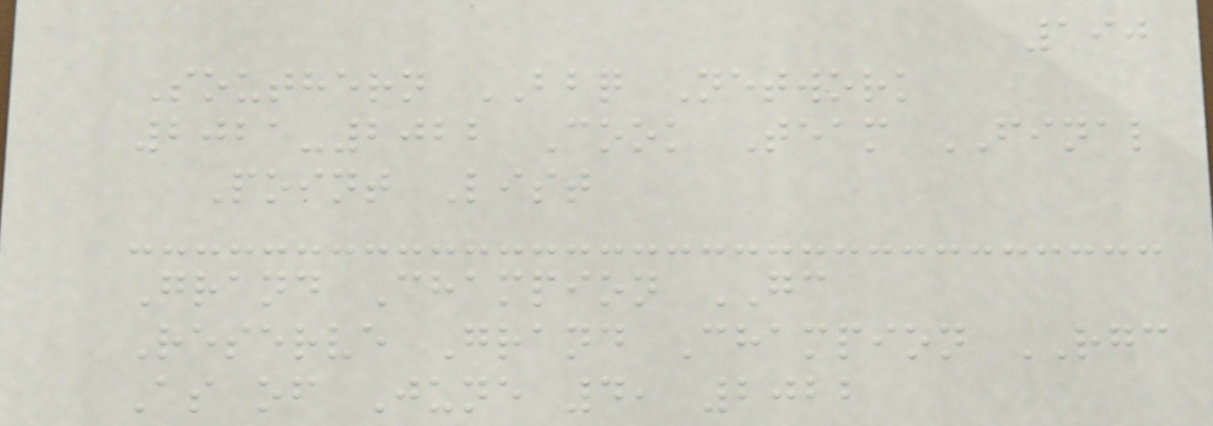190
Southern BBQ Network
2021-2022 Cook Team FINAL
Point List
Grand Champion GC
Reserve Grand Champion RGC
As of June 4, 2022
